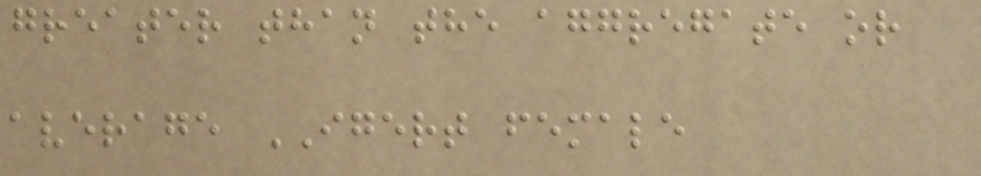greater than the aggregate or
average IGERT female
